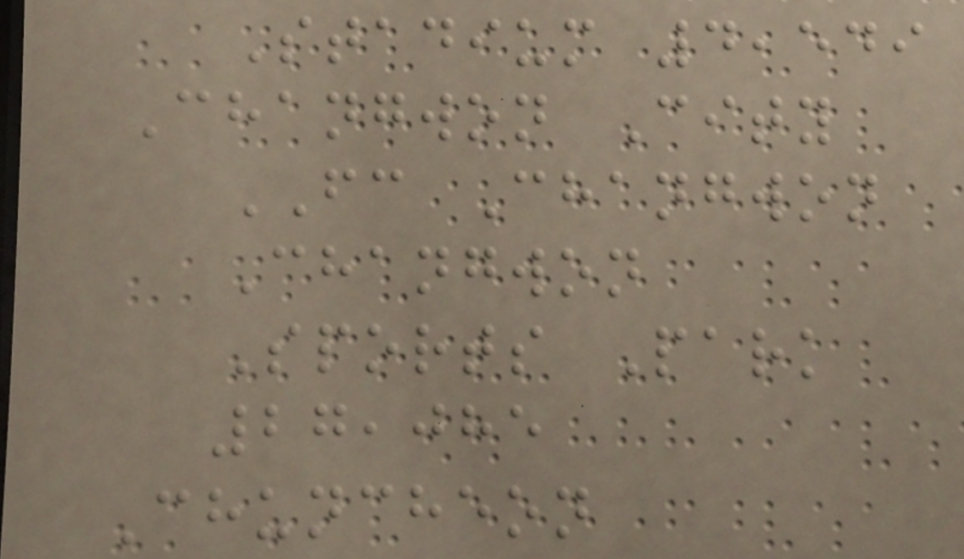Stadium 4,549
Changwon City
FC Changwon
Changwon
Sports Park
27,085
Chuncheon
